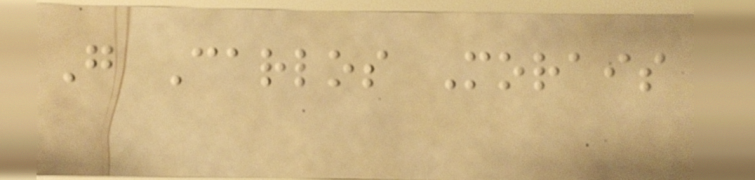G Carlos Morais
